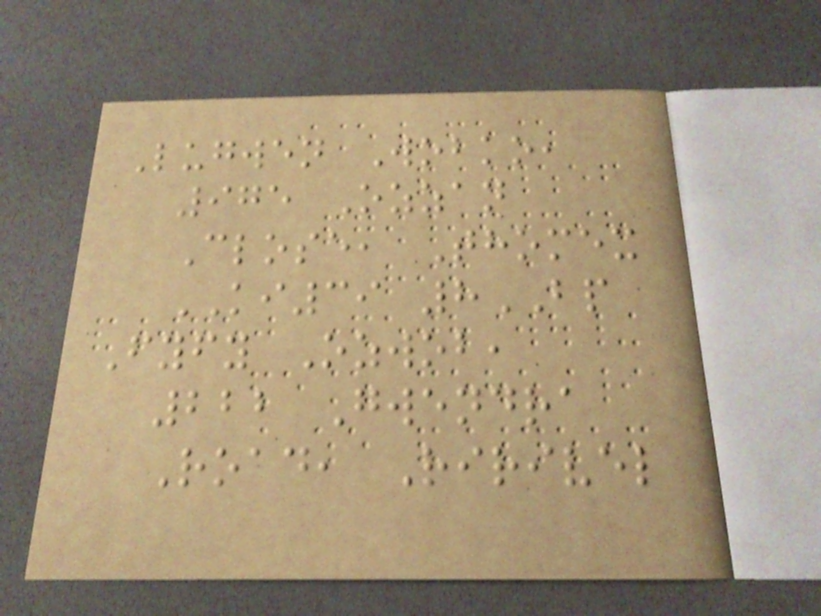Lugwen Wobko,
975 Ozzan
Close, Thomex
KI39 8BP
Fyfy Ozwob,
222 Gwendra
Road, Ririvel
